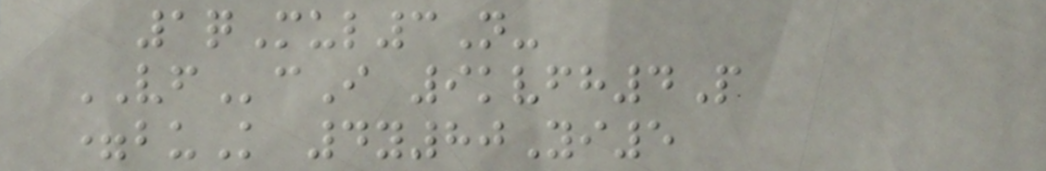1qMul3N-
VFcI 9kvfh4P
=buK 4y80Yi5
